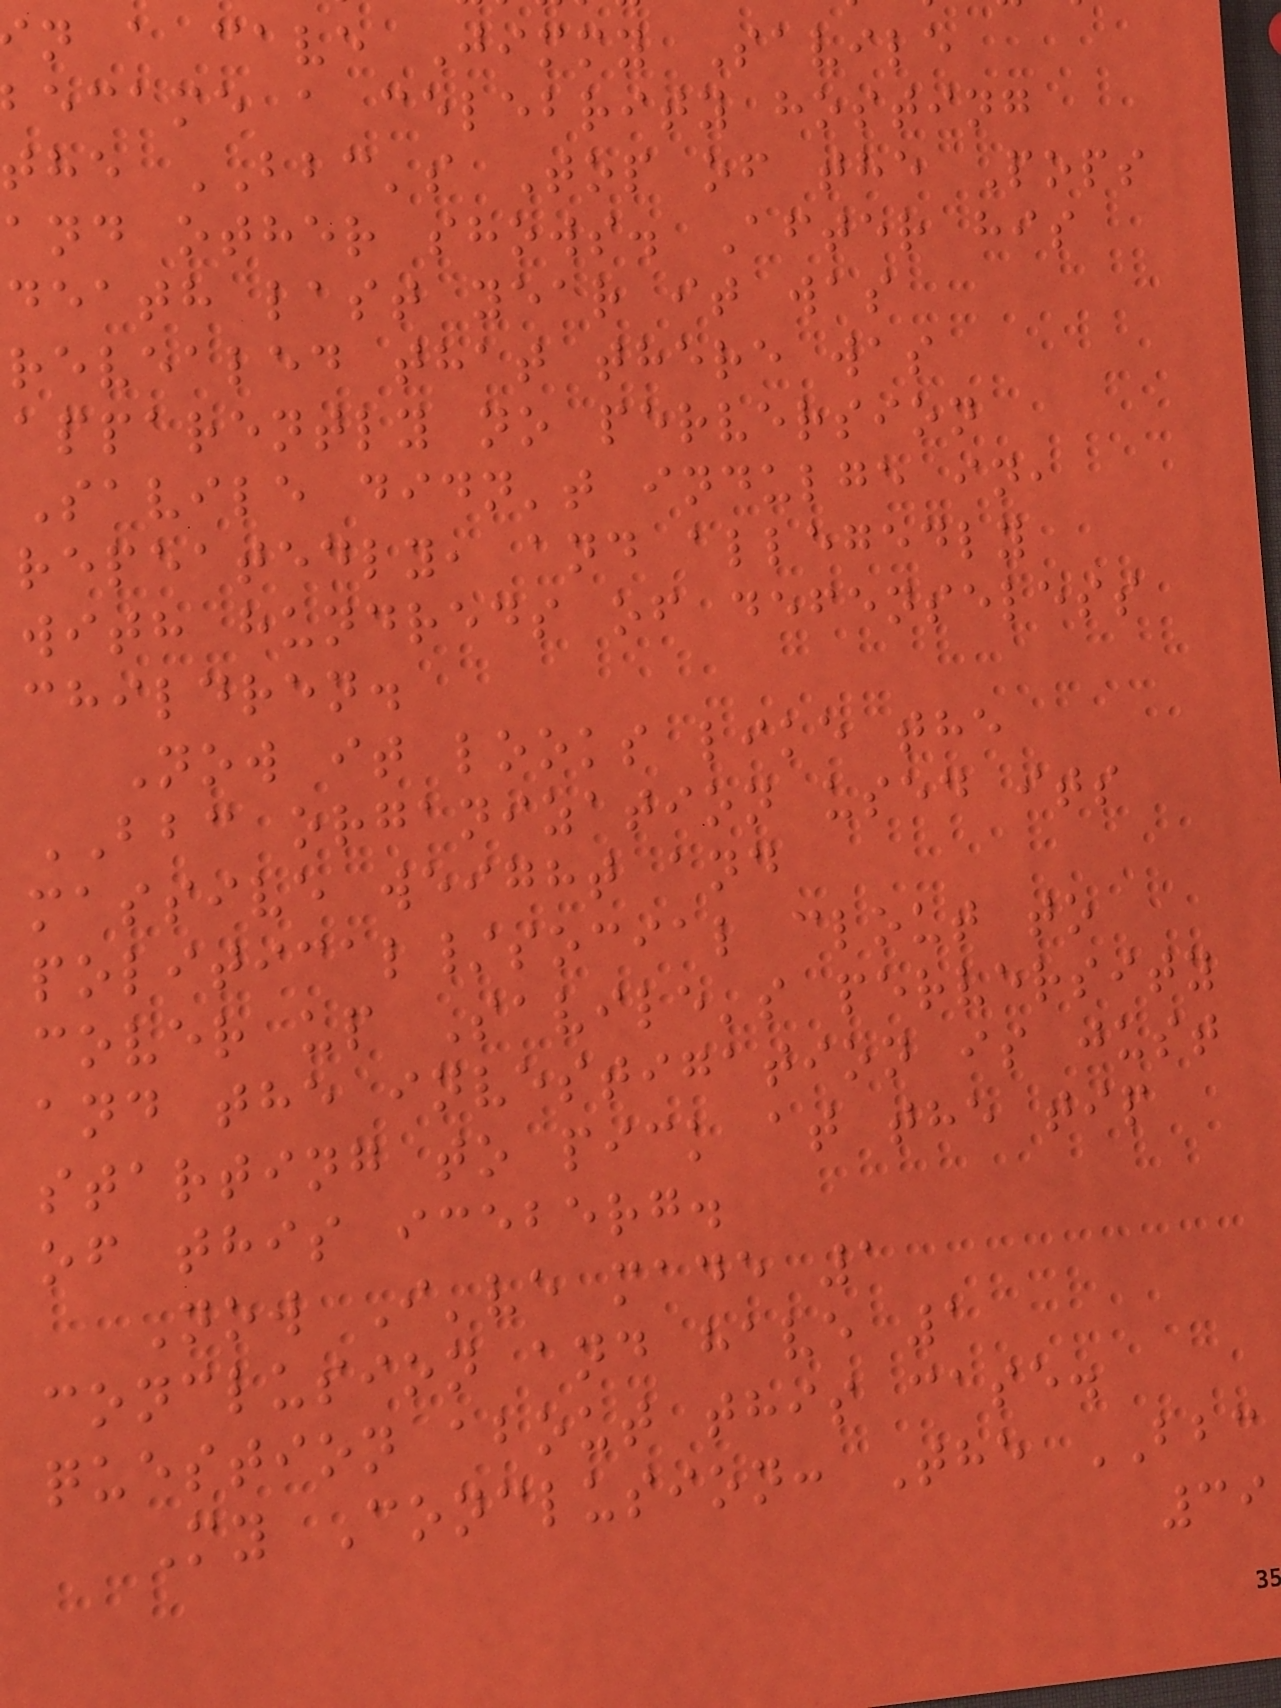n a cave Jimmy Savile
ecame a celebrity hosting
the BBC's Top of the Pops
and other shows. After his
death last year it was
revealed that there was
apparently no perversion
Savile didn't indulge in,
repeatedly, and allegedly
with hundreds of defenseless
children.
Now it looks like the
BBC organization used its
massive weight and
political/social clout to
cover up Savile's perversity
and the investigation is just
starting to pick at the tip
of this iceberg.
Now I've made 1
conclusion and have 1
question about this case.
My Conclusion: The BBC
39
